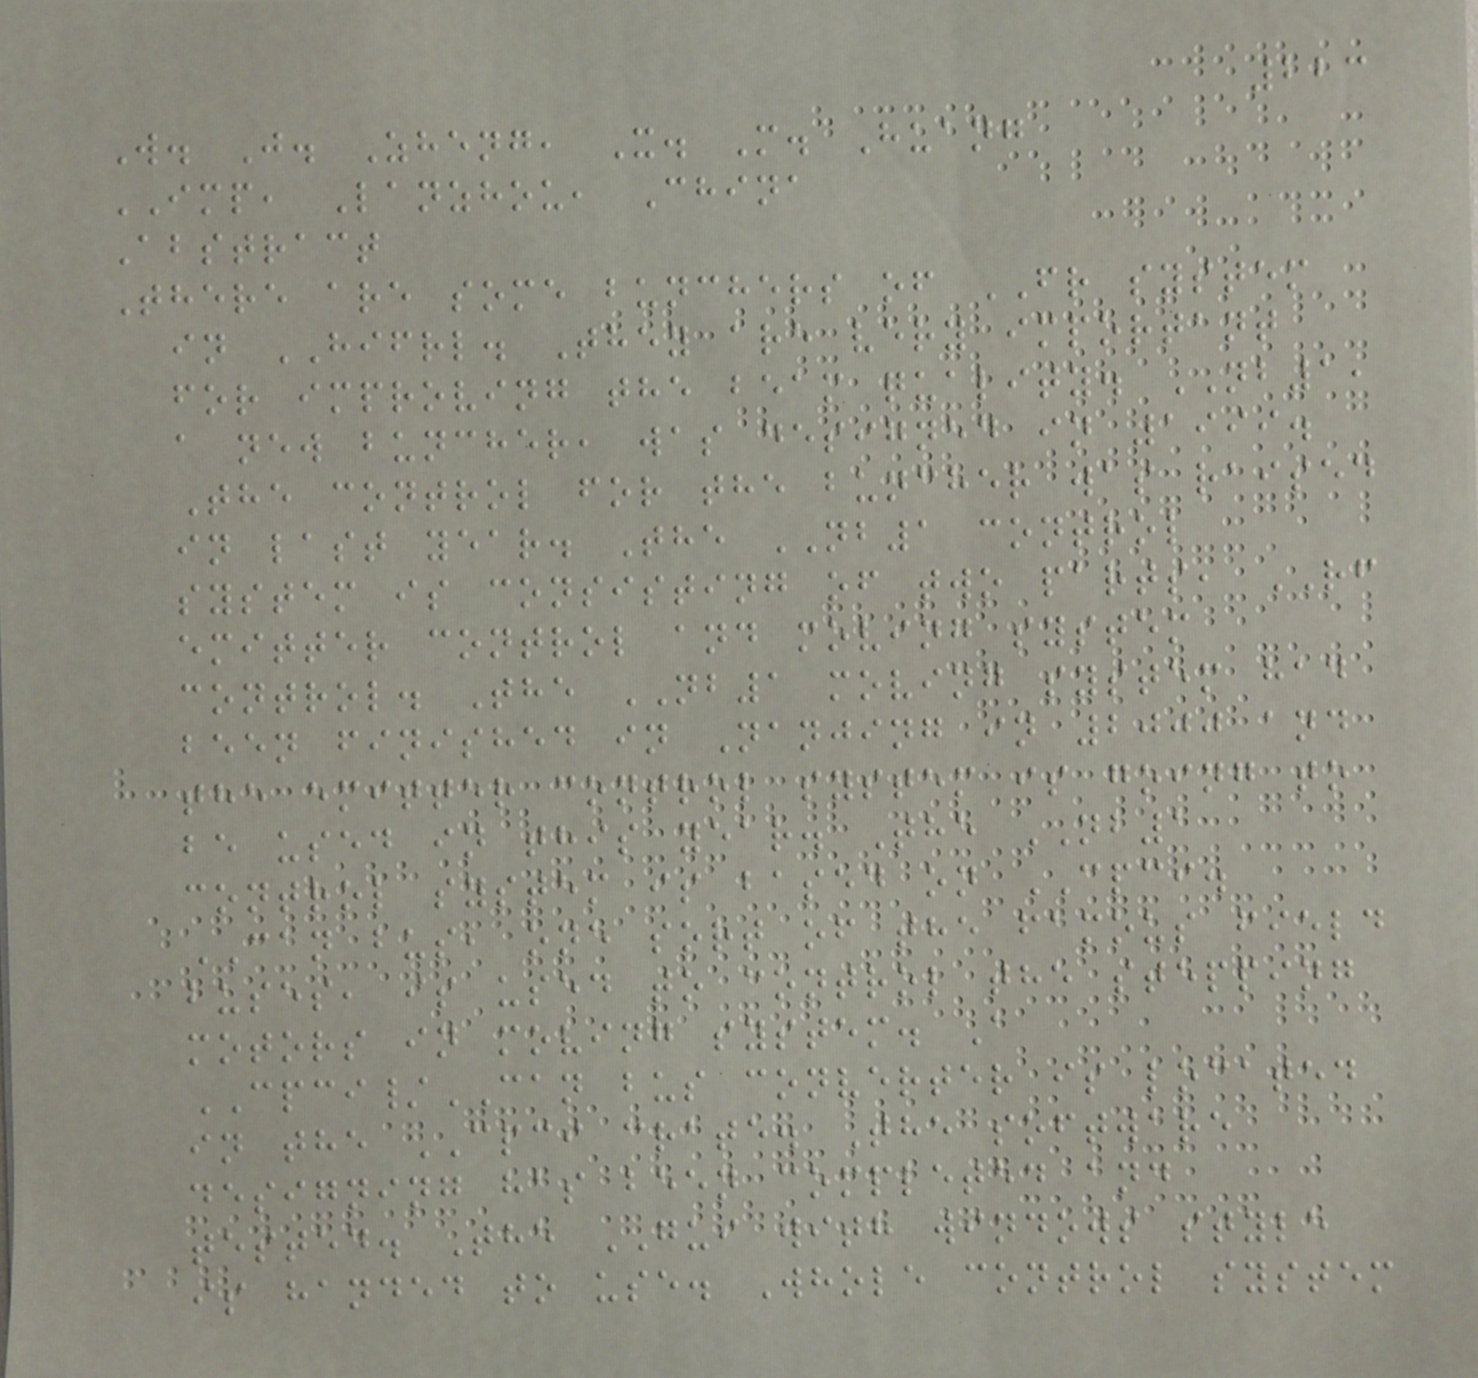223
W. J. Zheng, X. M. Huang
IMP, Lanzhou, China
Abstract
There are some bunchers of FR system
in HIFRL. They are very important
for improving the beam quality. NB1,
a new buncher, was designed in 1999.
The control for the buncher was raised
in last year. The NB1 control
system is consisting of two parts, RF
emitter control and moving system
control. The NB1 moving system had
been finished in Nanjing in 2000 and
the emitter control system is going to
be used in this year. The NB1
control system is based on CPCI.
CAN bus, one sort of the famous field
buses, is used to control the stepping
motors in moving system. A
CPCI/CAN bus converter is located
in the CPCI crate. The software
designing has been completed and
tested. The GUI with windows style
is handed to use. Whole control system
